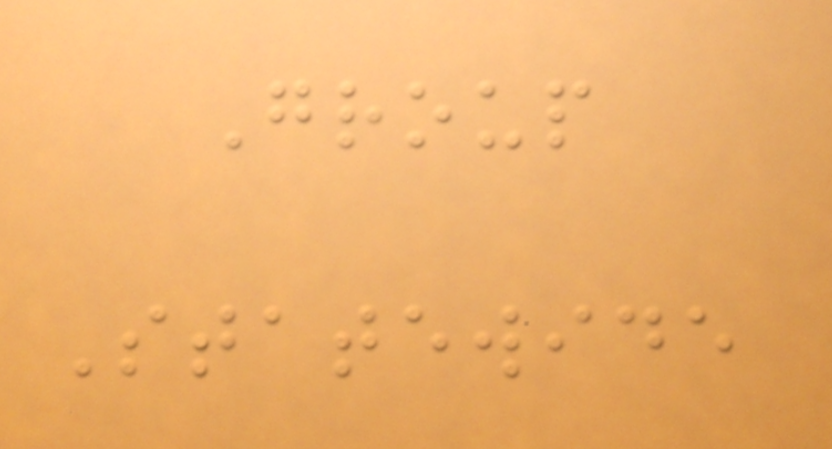Group
Statewide
